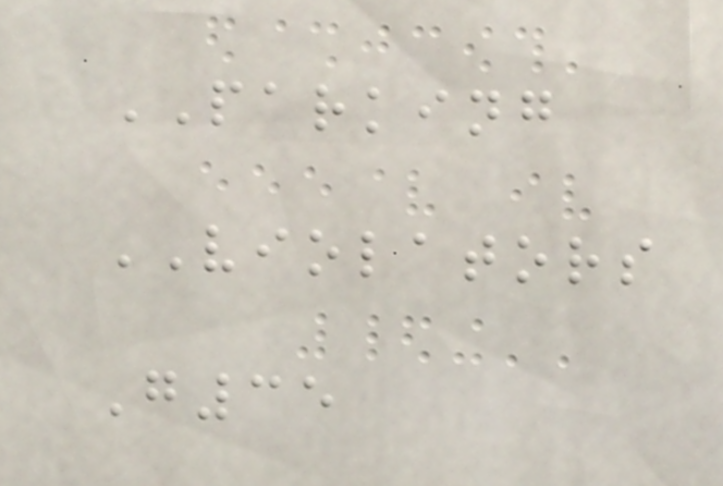PARKING
VIOLATORS
G35
